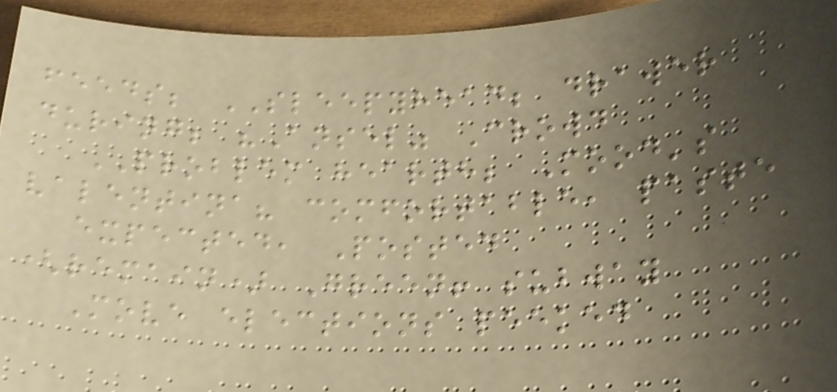feeds; SLEEPYHEAD; drawer
during; "Ansel" Crowd
PROBLEM hearth; Mood's
valentina? comfortable, paste
expected, Posted
(remain) Green! subway
Move elections peeked
